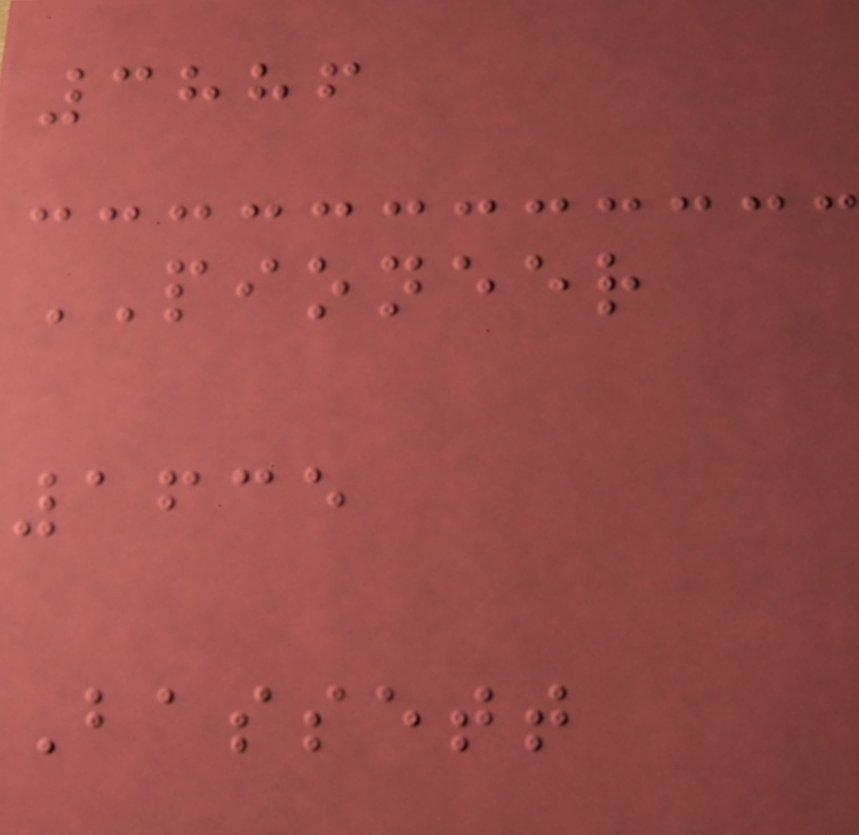3886
PIONEER
1635
Bassett
